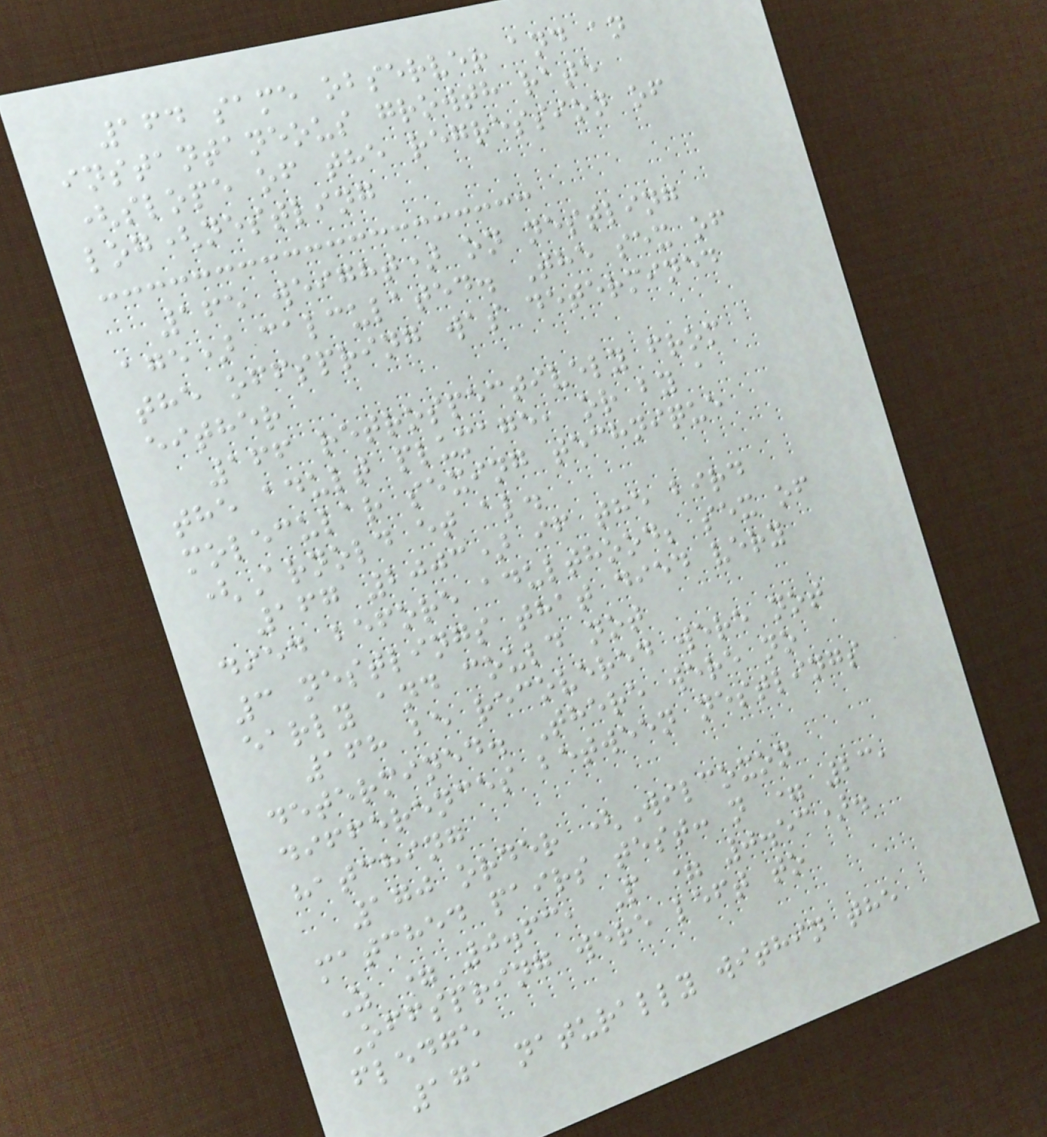164 same observer and an
instantaneous growth rate
(slope of the regression of
log(nestling
165 weight) on nestling
age) calculated. The sex of
the offspring was determined
either
166 retrospectively from
the adult plumage, or by a
molecular sexing technique
(Arnold et al.
167 2003) if the bird
died before adulthood; sex of
3 nestlings that died very
early and could not
168 be recovered were not
determined. There were no
differences between nestlings
hatching
170 order (Wilcoxon
matched pairs test: n = 23,
Z = 0.63, P = 0.53).
Offspring were left to
fledge
171 naturally within the
